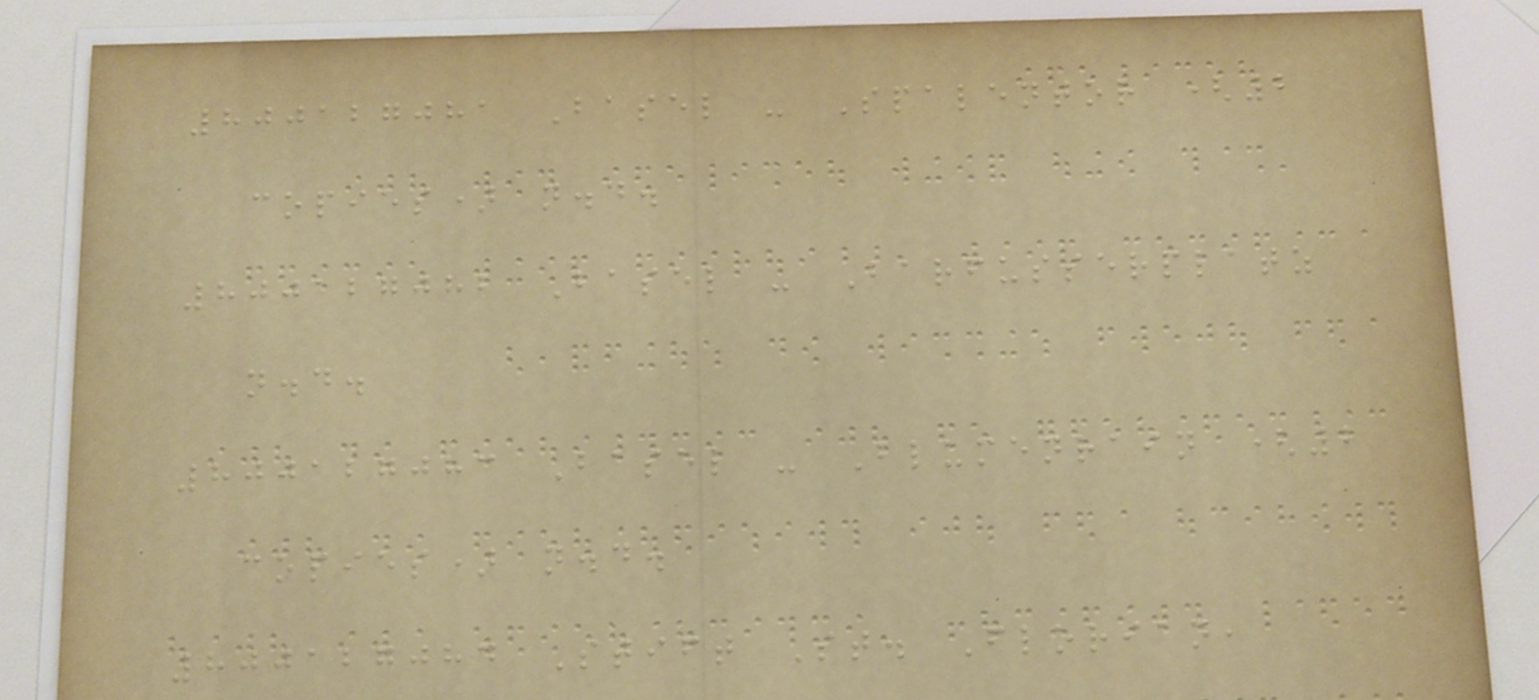800127081 Basel - Spalentor (2
copies) n.d.
800127082 Basel - Barfusserplatz
n.d.
800127083 Basel - Blumenrain (2
copies) n.d.
800127084 Stift St. Florian,
